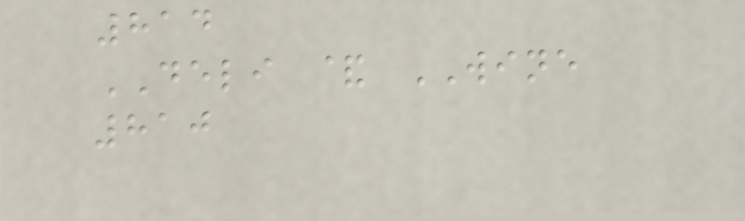814
DELI & WINE
810
